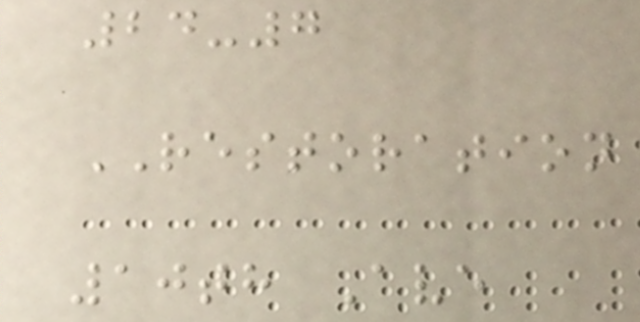24-7
RESTORATION
10th Ave
